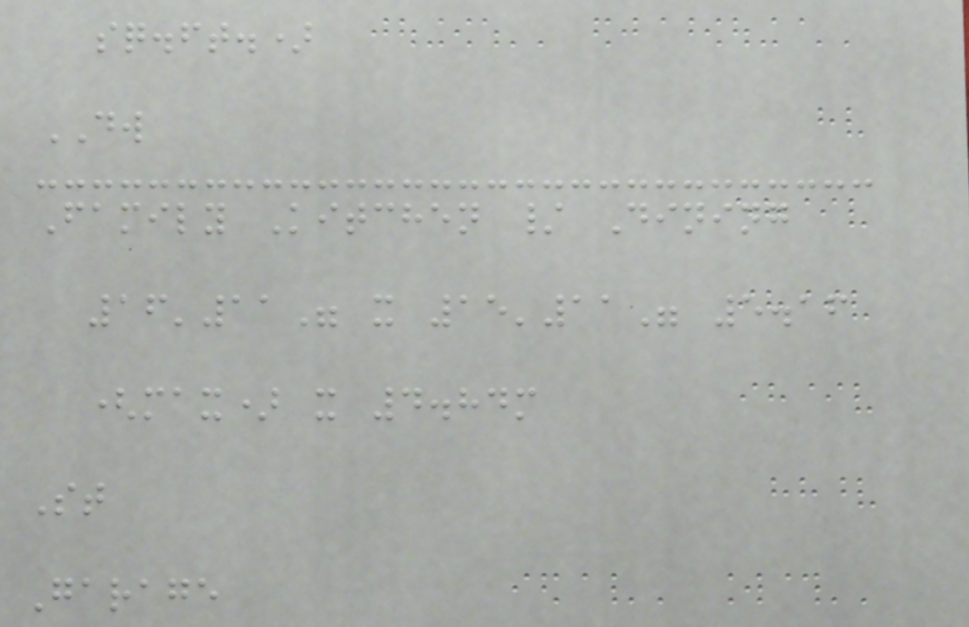sq.ft.)
DW
Family Kitchen / Dining
16'11" x 15'11" 5.16
(max) x 4.84m
St
Garage
